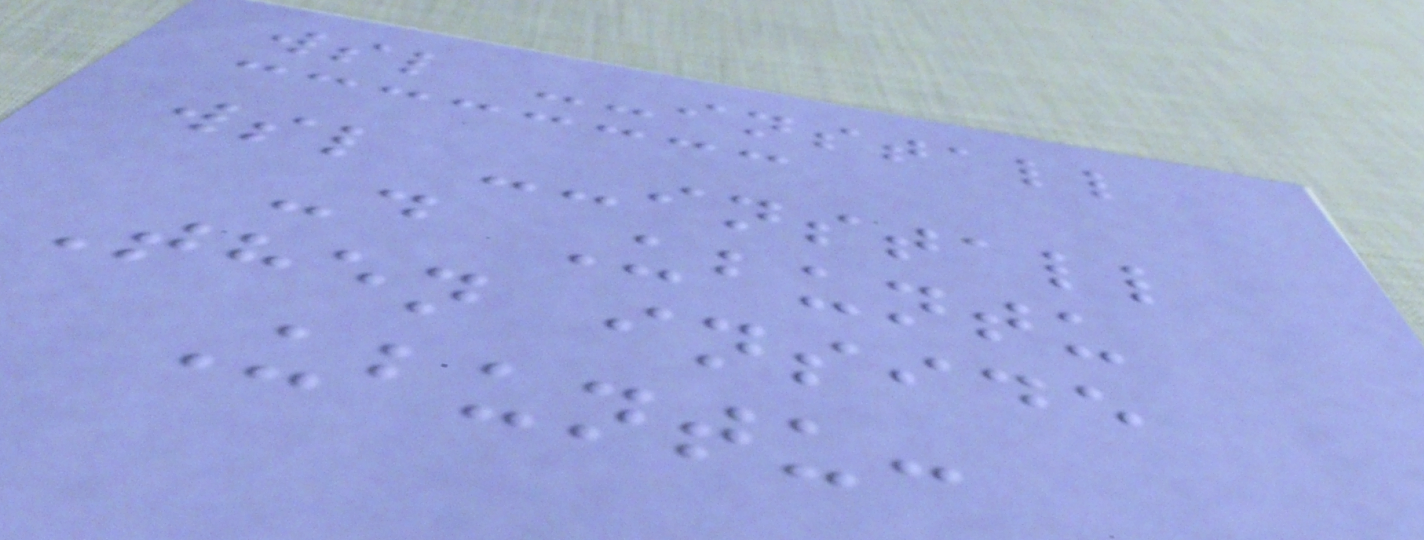wsl --install
wsl --install
-d Ubuntu
Then inside
Ubuntu:
